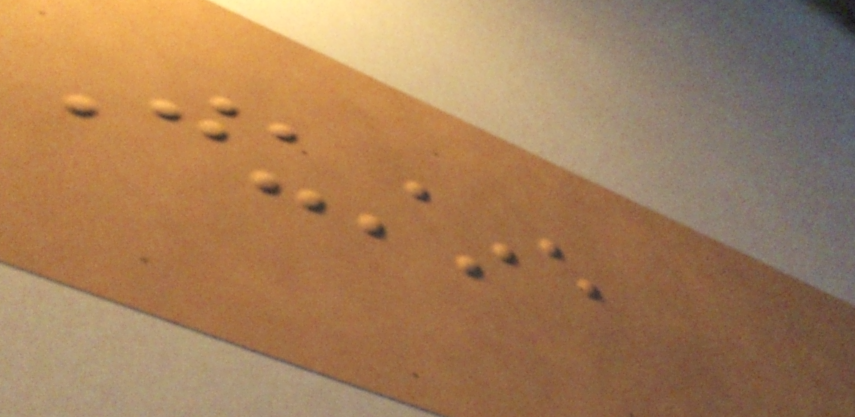Justine
